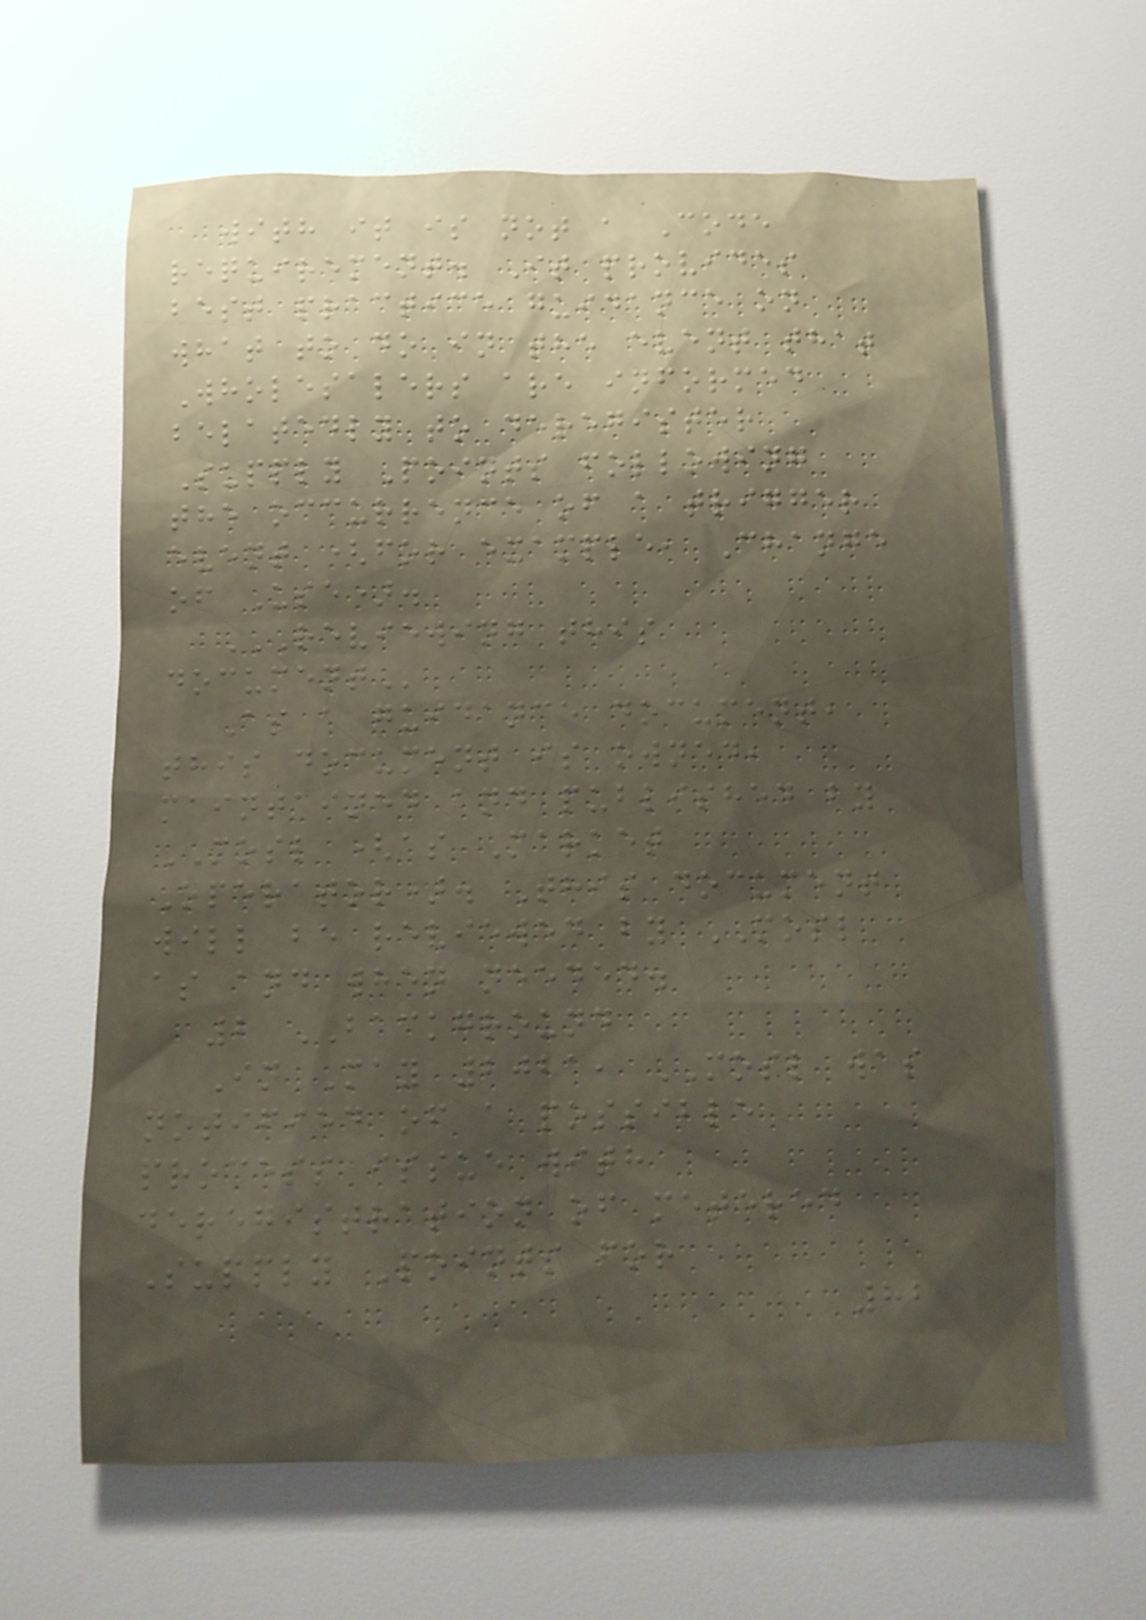with it is not a Code
requirement. It provides
best practice guidance on
what to do in the event that
Wholesalers are informed
belatedly to deregister
Supply Points following
the occurrence of a trigger
event (for example, Change
of Use).
REVIEWING THIS
DOCUMENT
As a guidance document,
this document is owned,
maintained and published by
MOSL (as Market
Operator). This document
will be reviewed by MOSL
as and when needed.
2 BACKGROUND
In May 2021, MOSL was
notified of a possible
process issue with
deregistration of metered
Supply Points for
82
